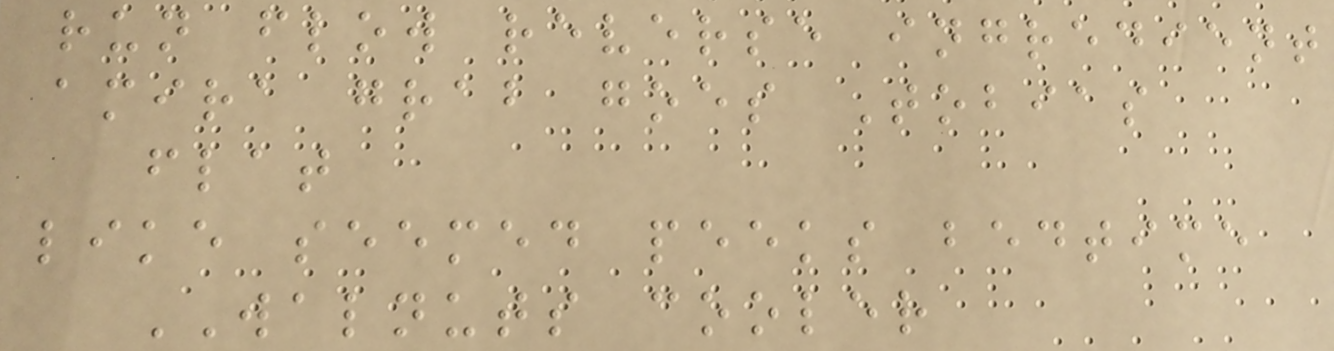run flow reverse ingredient
amira grab goes Tobias
flat
like seemed peeks bedtime
WALNUTS cooler
